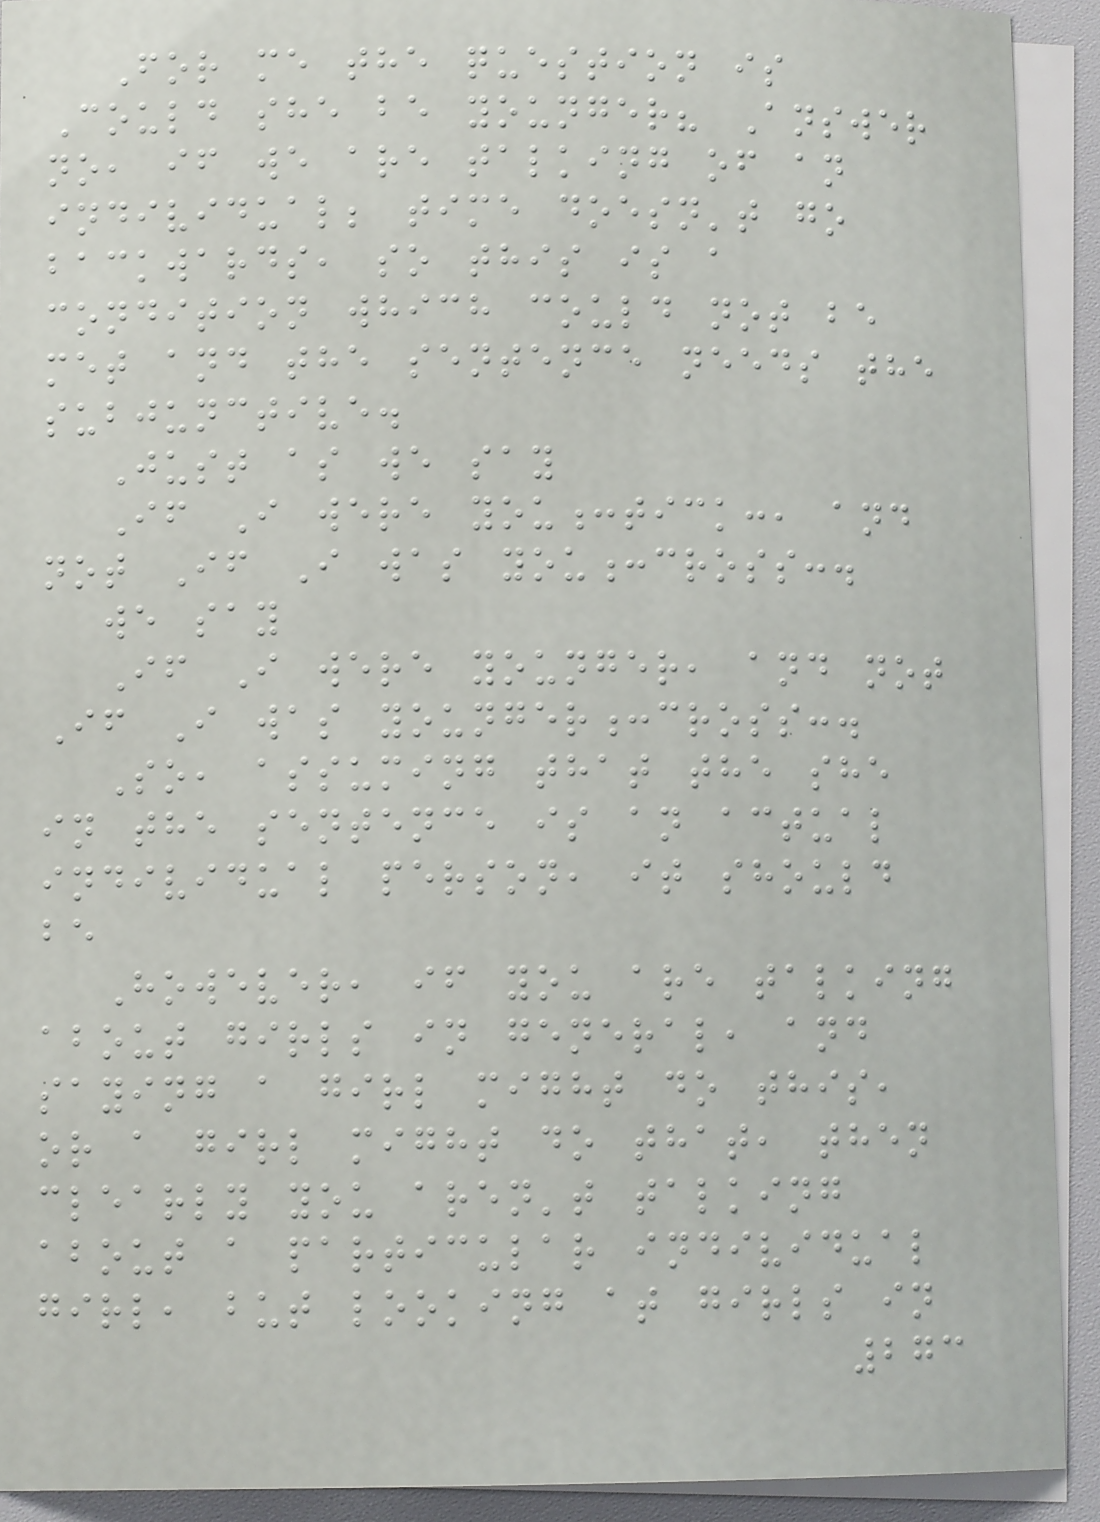For me the question is
Could she be younger? Answer
no, if we are talking of an
individual; time doesn't go
backwards, so this is a
condition which could not be
met and the sentence needs the
subjunctive.
Just as we say
If I were you:tick:, and
not If I was you:cross:.
we say
If I were younger, and not
If I was younger:cross:.
So, assuming that the she
in the sentence is an actual
individual person, it should
be
However, if you are talking
about girls in general, and
saying a girl might do this,
or a girl might do that, then
clearly you aren't talking
about a particular individual
girl, but looking at girls in
273
